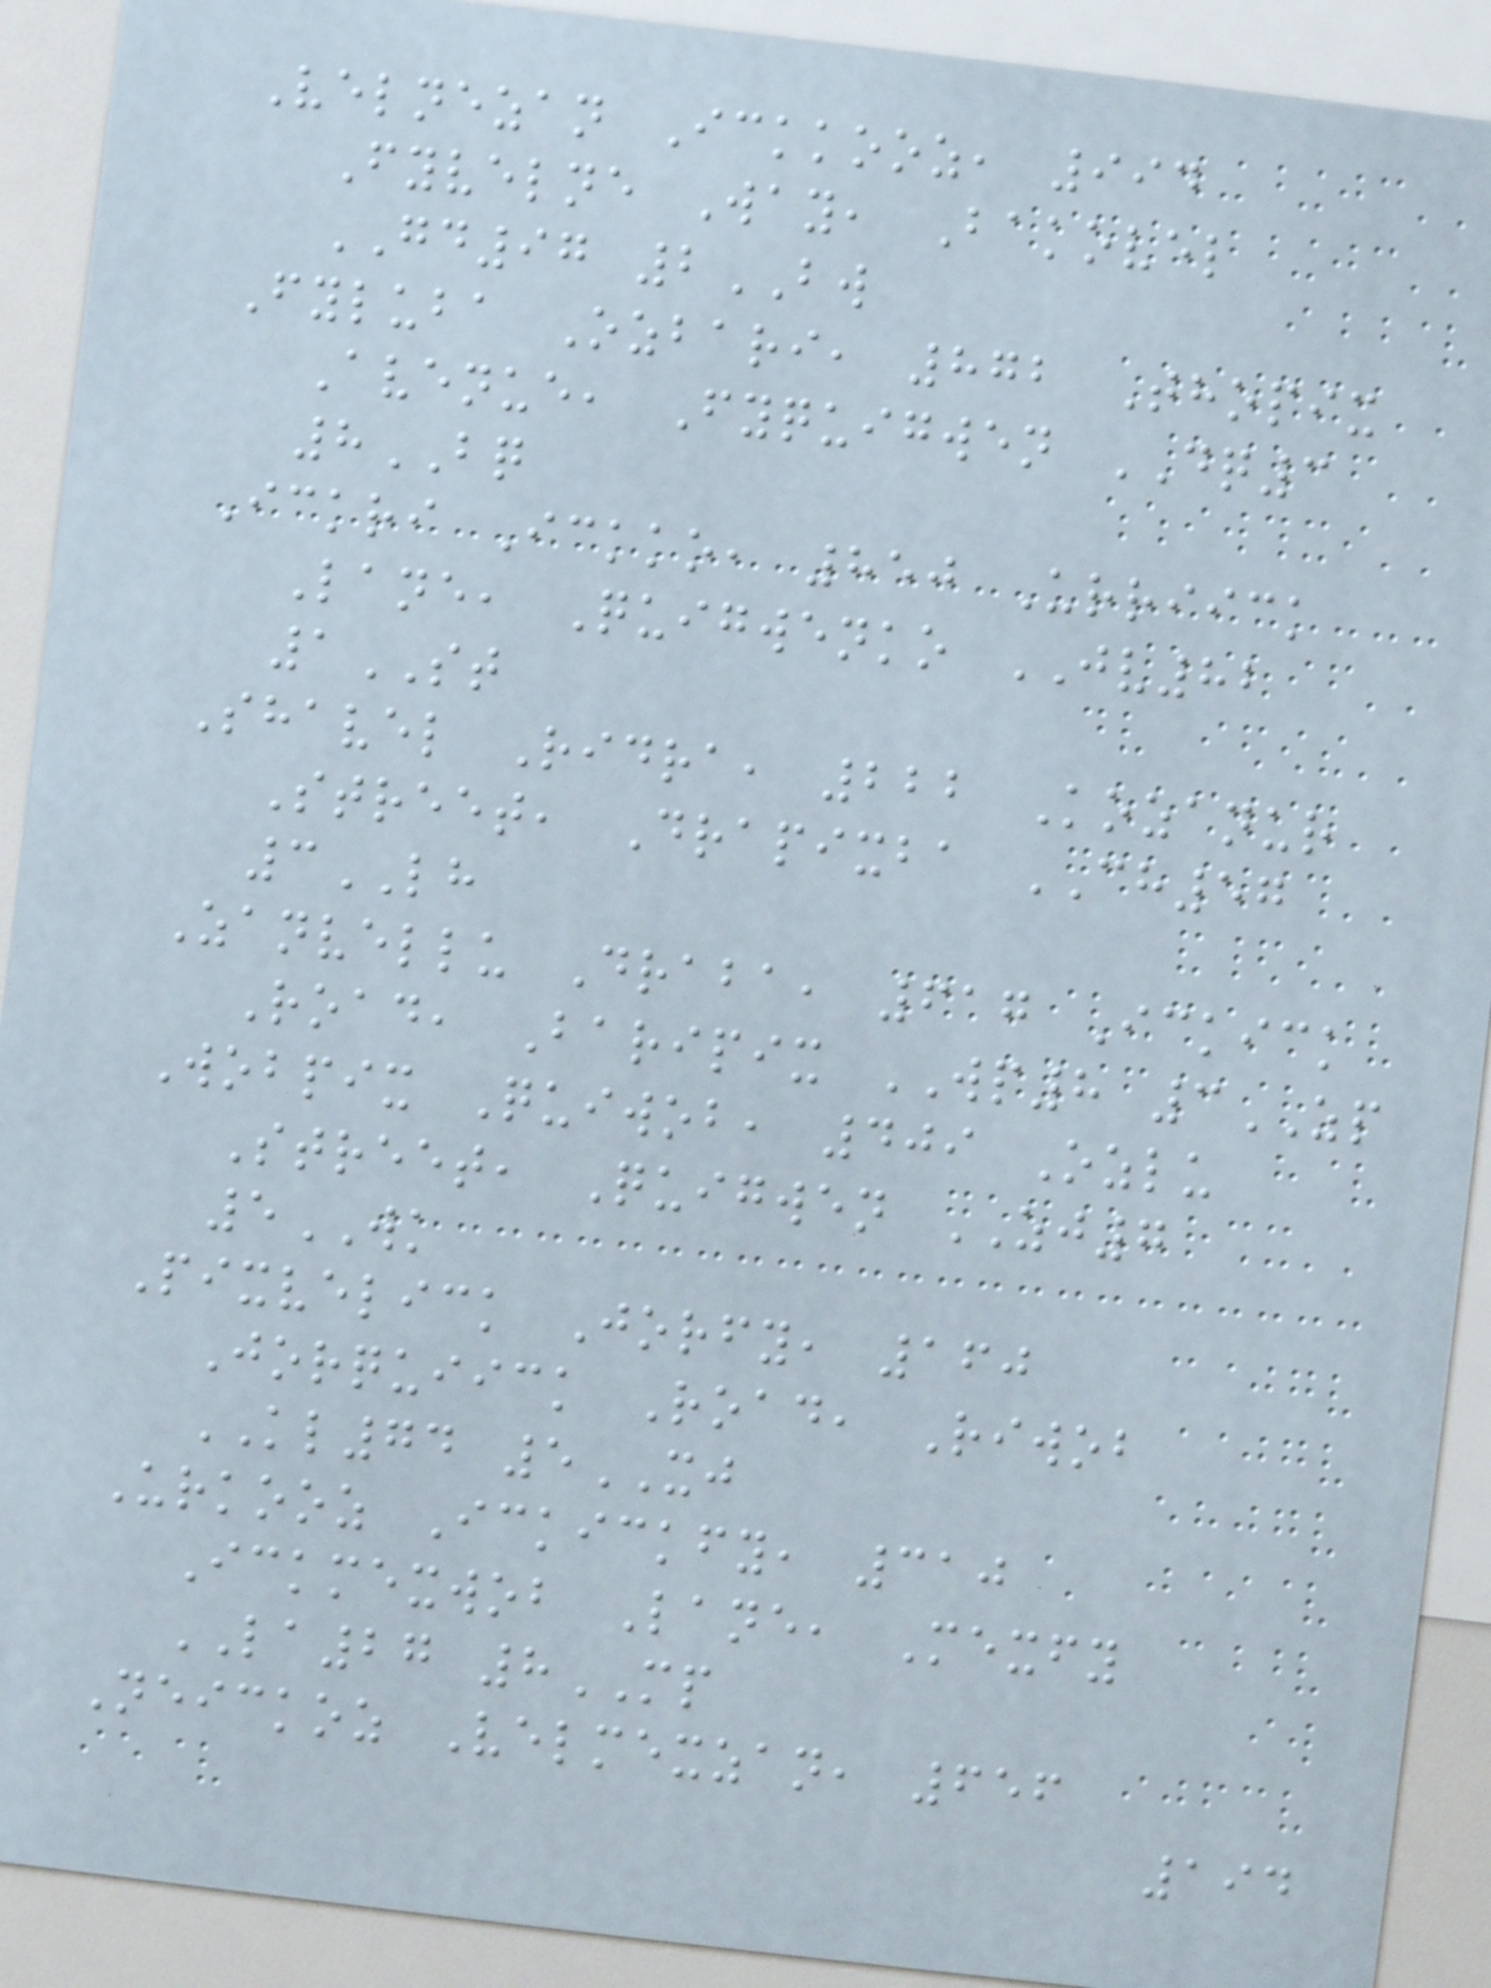Velnezan Ickkooz, 994
Fyvelne Way, Bakovel
GD97 2BW
Fyluba Ozbari, 872 Thopix
Avenue, Fyquigwen DQ3
8BQ
Ickri Ickko, 850 Urriick
Lane, Quigwenko JV82
1ST
Shavel Ridra, 222 Kozanur
Street, Drapixba CH57
3LH
Zanvellu Draba, 617 Ickick
Road, Baripix WP8 3ZP
Wobpix Quiwob, 409 Ozlu
Street, Quigwen ZJ7
5WK
Pixvelick Jorfy, 160
Jorquiick Road, Riwob
KL74 5XJ
Urkooz Ickickfy, 310
Ickmexwob Lane, Mexfy
LA27 8MP
Neickoz Velmexzan, 656
194
